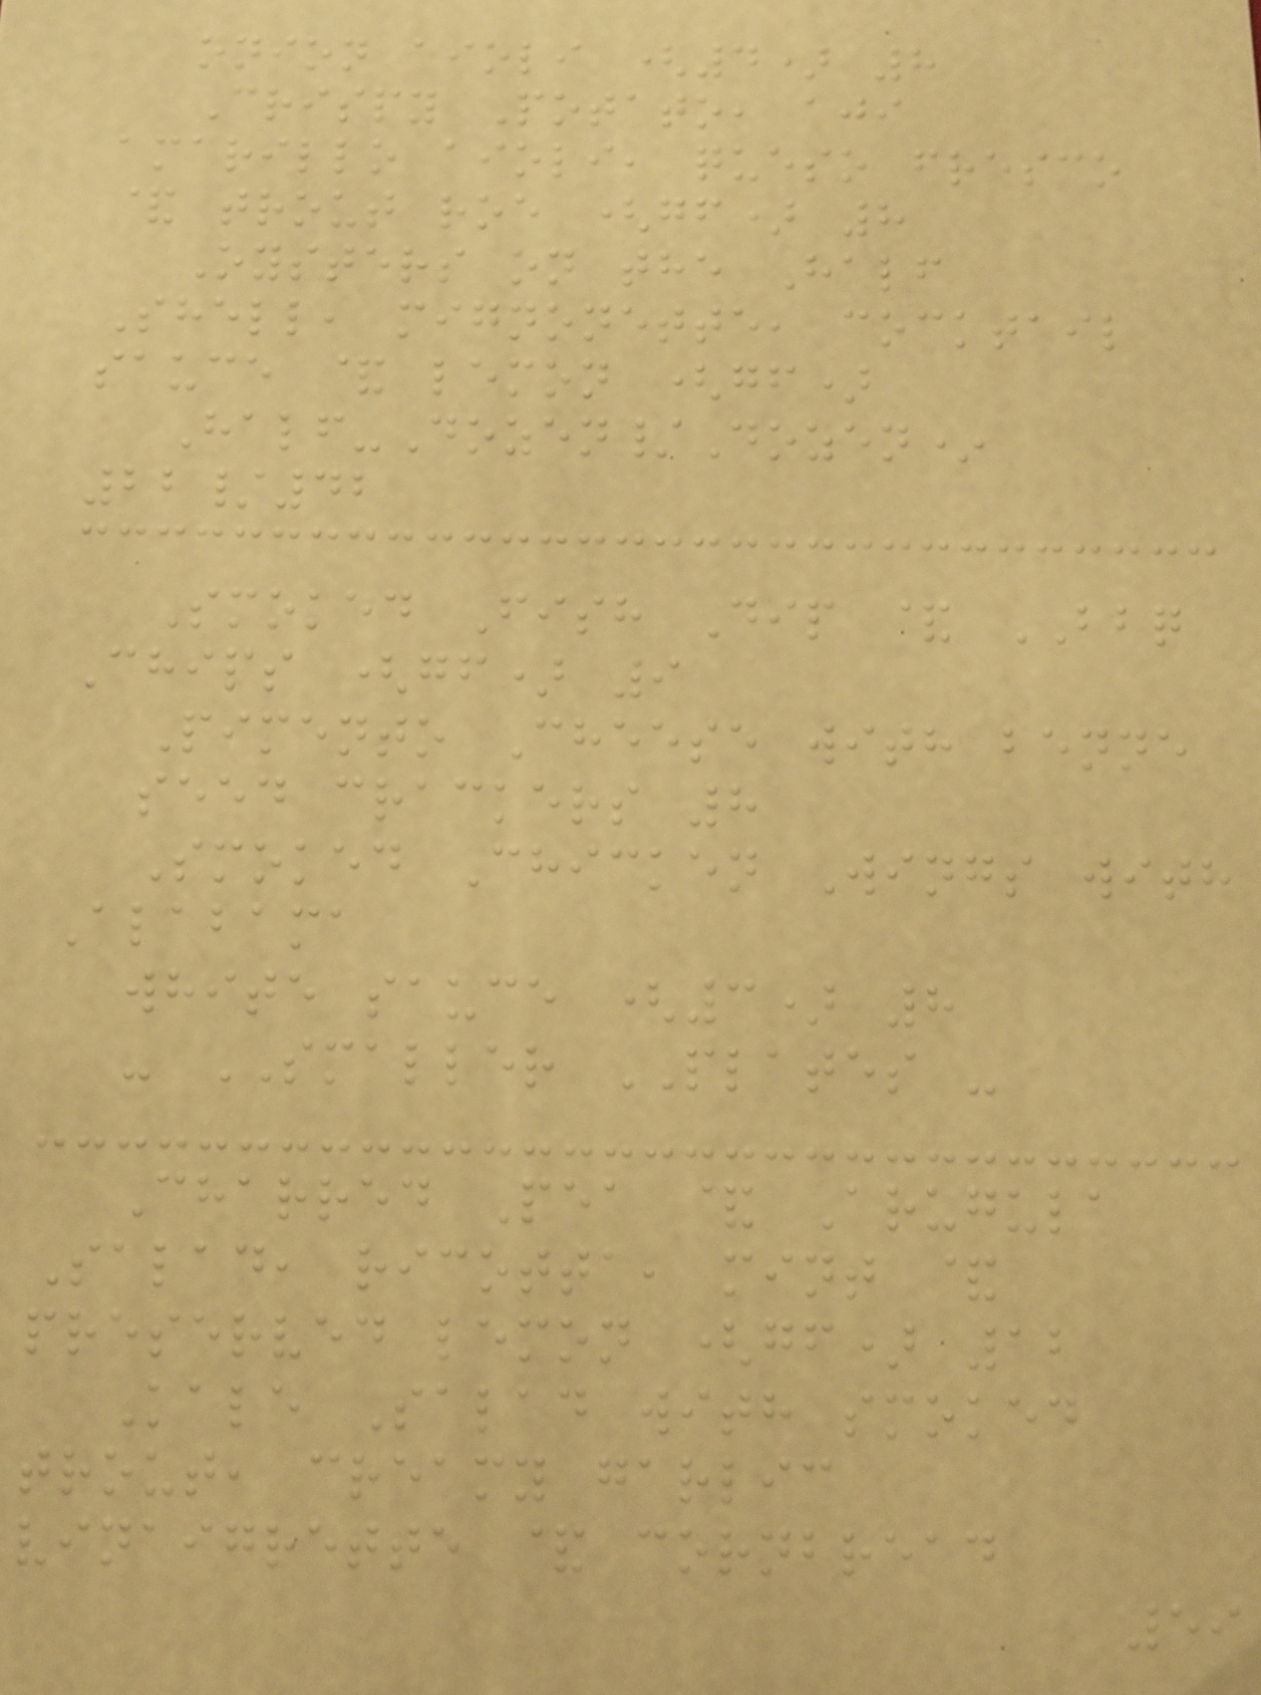onion aioli (4) 8
Crispy Potato, aji
amarillo aioli, queso fresco
& trout roe (gf) 8
Oysters on the Half
Shell, mignonette, cocktail
sauce & lemon (gf)
Half-Dozen/Dozen*
22/42
Smoked Fish Dip & BBQ
Chips (gf) 9
Pimento Cheese with benne
seed crackers 8
Smoked Chicken Wings with
Alabama
white sauce (3) 8
- SMALLER PLATES -
Charred Pea & Arugula
Salad, ricotta, mint &
preserved lemon (gf) 12
Kale Salad with smoked
trout, creamy garlic
vinaigrette & cornbread
59
